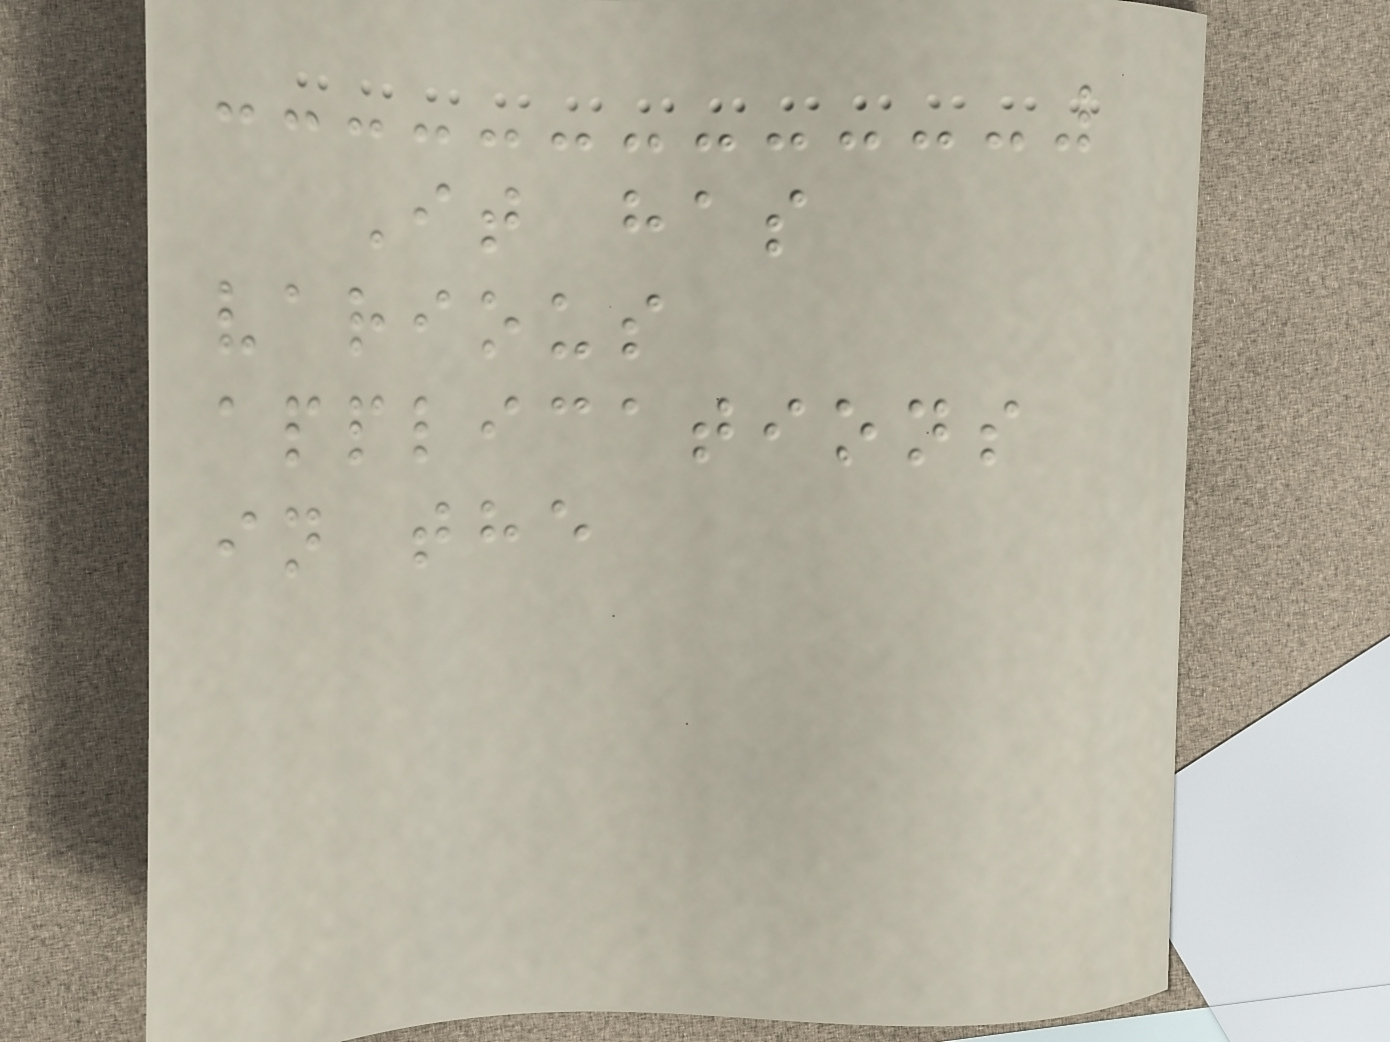It has
various
applications
in the
